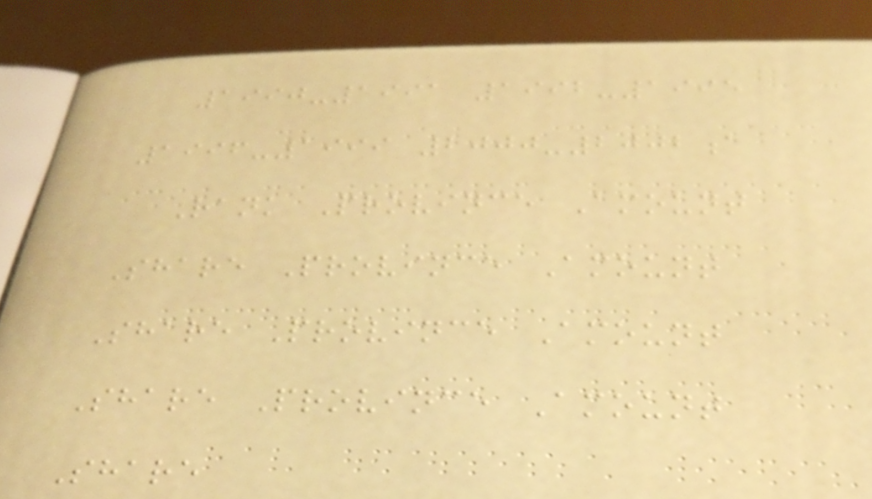1990-1991 1992-1995
1996-1999 2000-2002a
Rank Province Amount
Share Province Amount
Share Province Amount
Share Province Amount
Share
